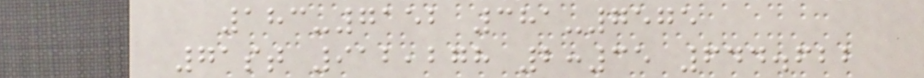183-7152 381-7575
71st 912,278 2:35 644.622
